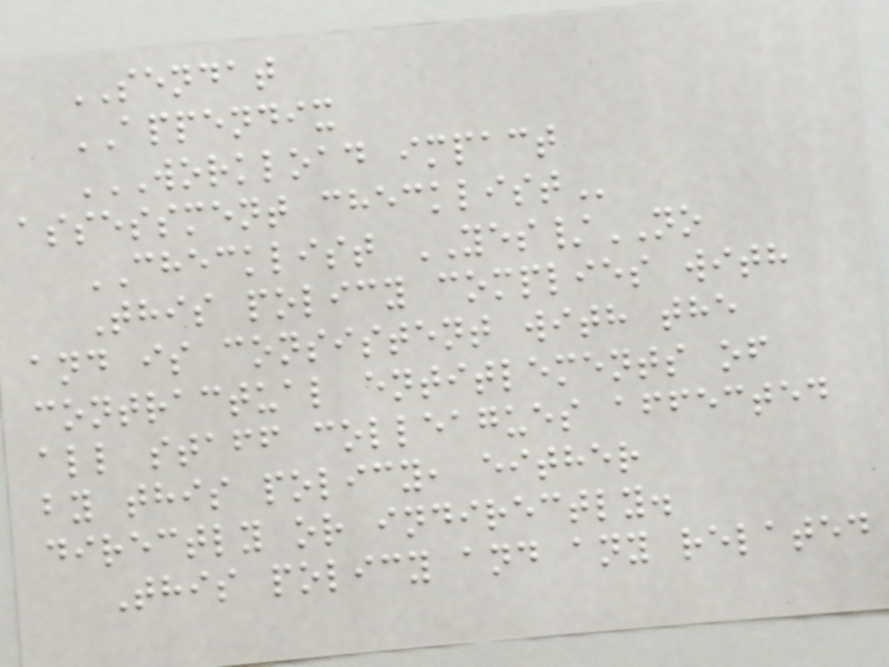SENDAT
APPENDIX
WORKLOAD IMPACT
ASSESSMENT CHECKLIST
CHECKLIST YES/NO
This policy complies with
and is consistent with the
contractual entitlements of
all staff colleagues affected
by this policy, either
directly or indirectly.
This policy and any related
